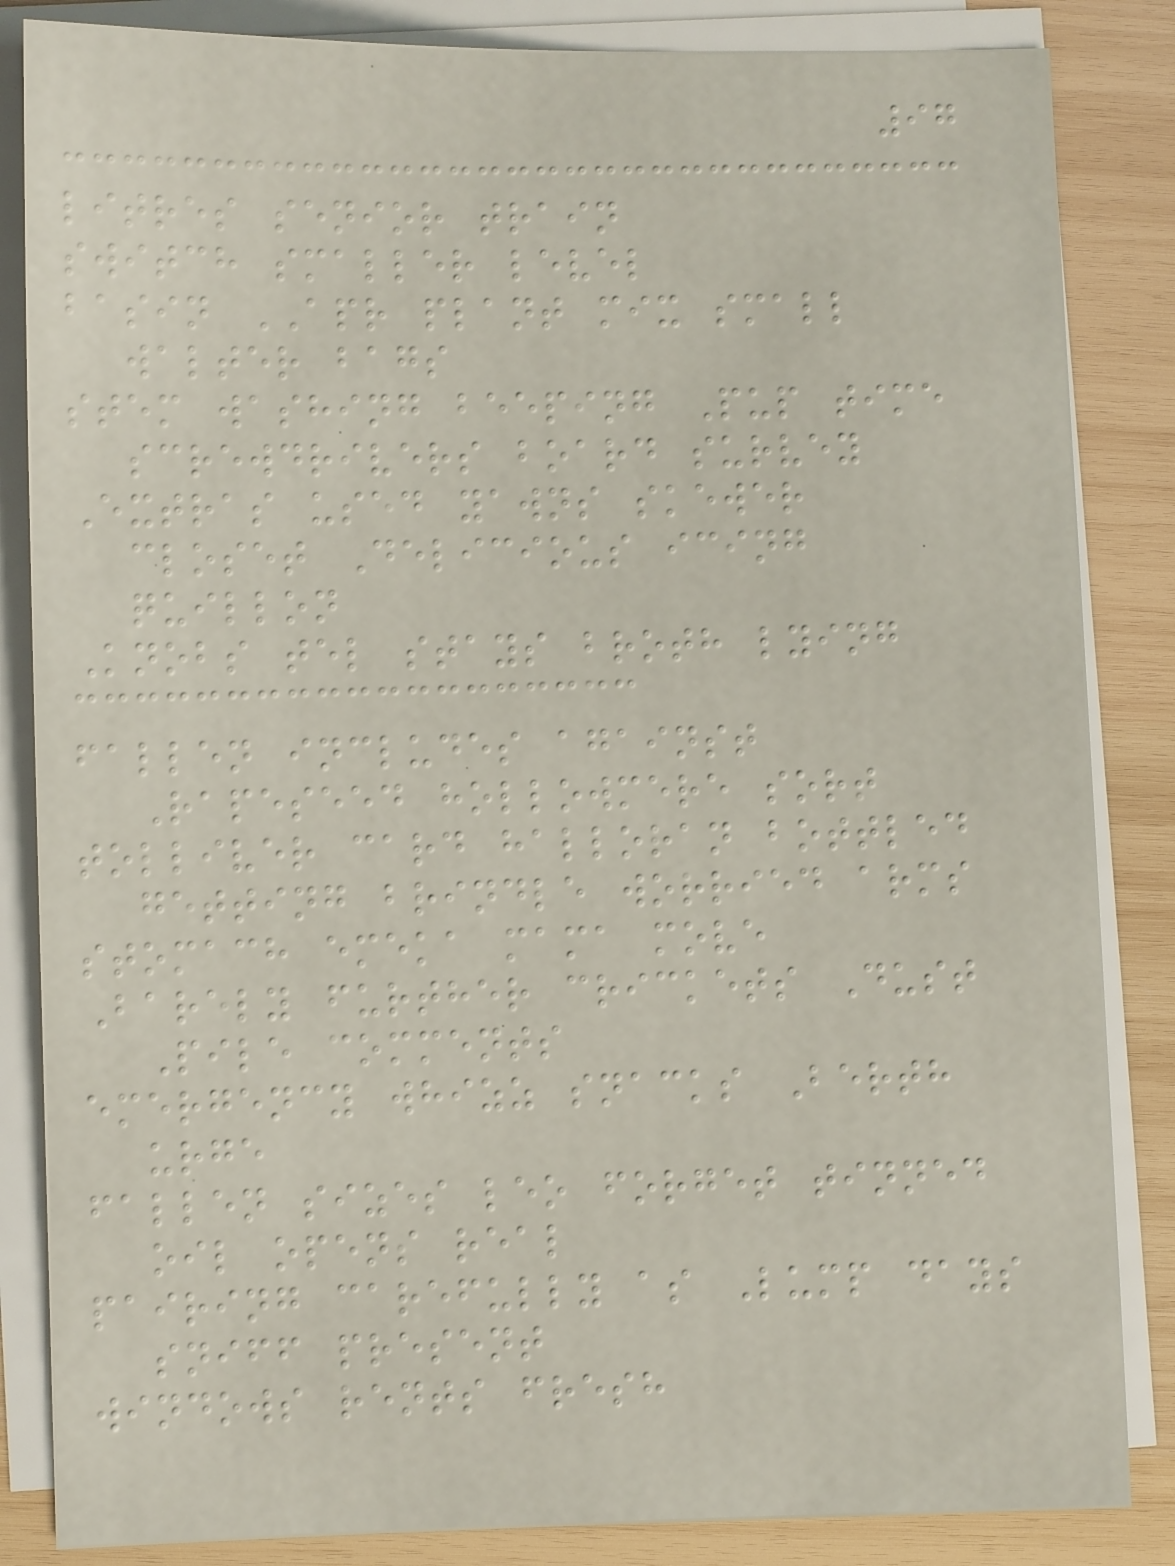97
litres senior train
switch smaller level
basin APR plant mix small
walter bags
stem washing beeping Pup time
screwdrivers board survey
Extras used yawns skewer
closet Delicious icing
quillon
Knobs tel stays broth lying
fallen includes against
Rapeseed hollowmere sort
tolliver card halloran bottled
getting brindle worried arms
stomach emeka mama move
Barely further crickets Dust
Pile comments
emergency whizz snacks Berth
urge
fallen sizes leo forget tinned
oil opens real
pairing carefully as Lump days
sniff present
windows rents fresh
